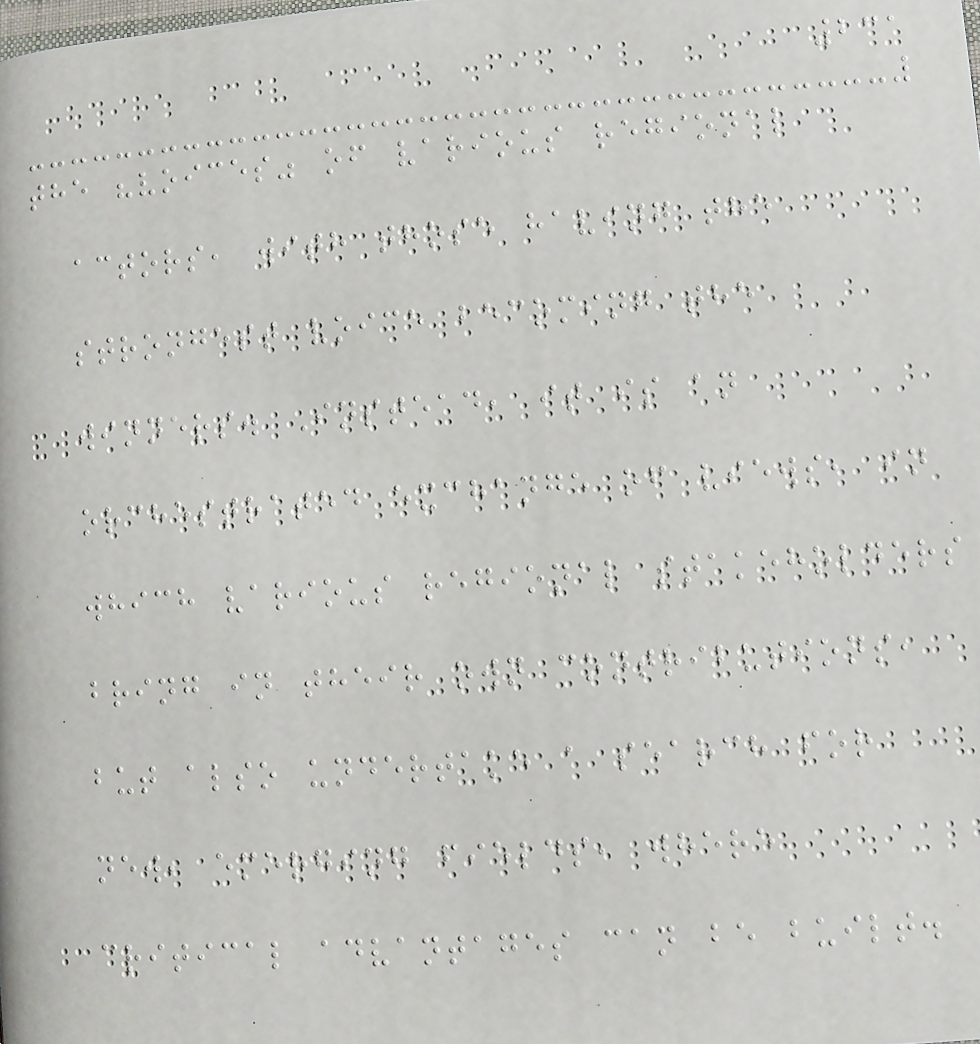231
the "voices" of various regional
actors, with those having the
strongest voice becoming the
winners. Instead, it is an
orchestrated exchange of views, in
which various regional stakeholders
bring in their own contributions,
but also undertake a search for
new, emerging fields, where
critical advantages can be built.
